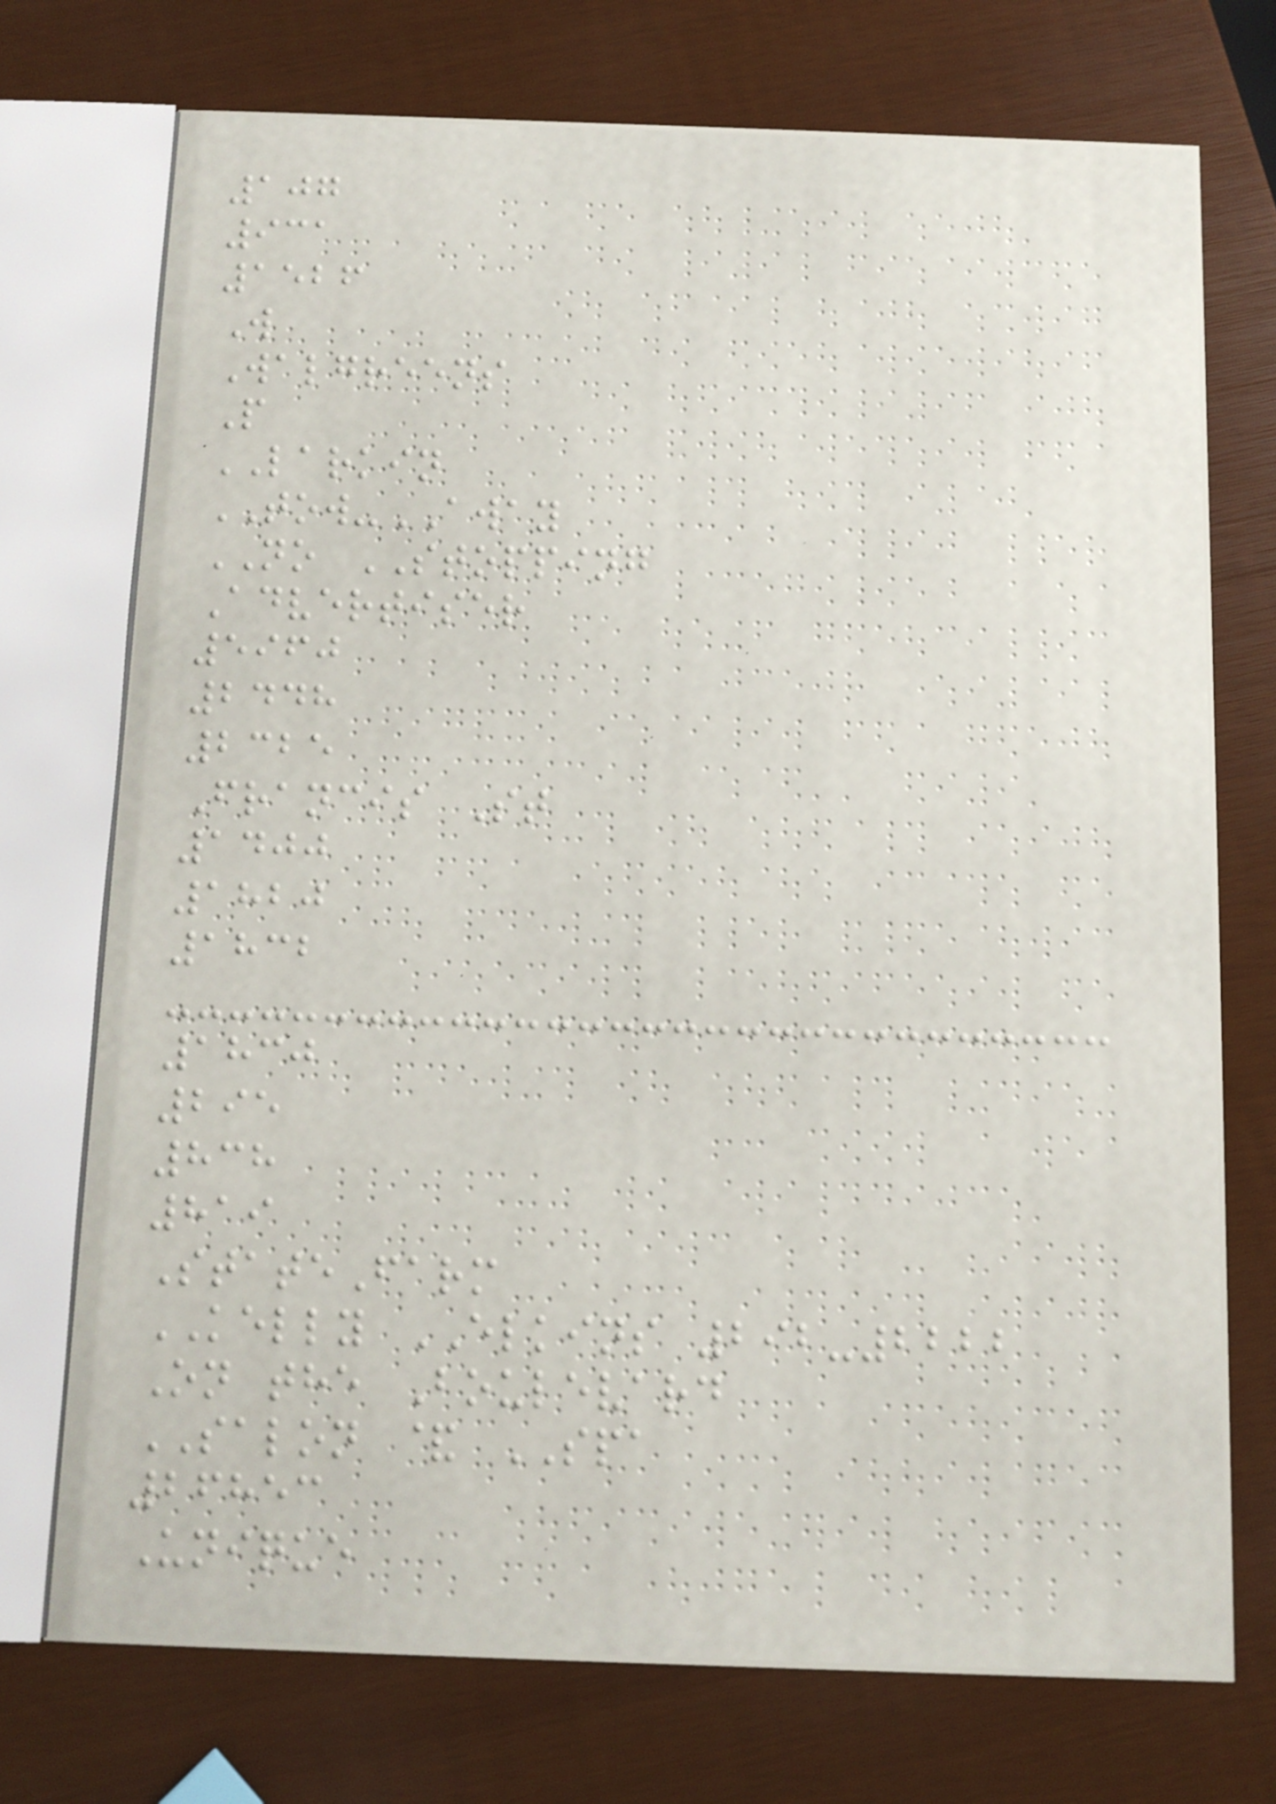107
931
1526
W
Walgreens
P
LARKIN
TOW-AWAY
NO STOPPING
Advertiser
5960
2448
2325
Francis St
1400
1820
1832
1830
295
838
819
StateFarm
KELLY ELKINS 292-2222
On the Boulevard
SALON & SPA
26853
Unique
